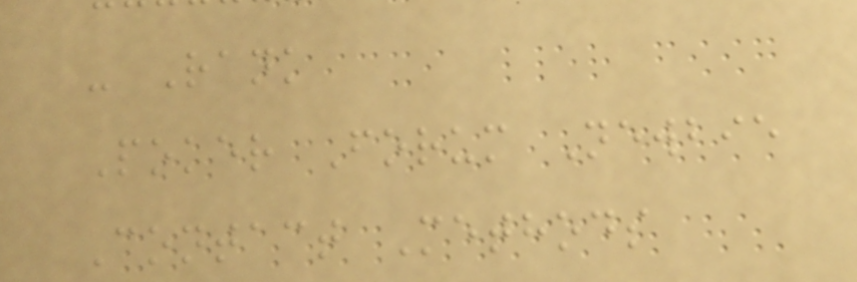- Rank
Poker Forum Newbie
Contact Methods
